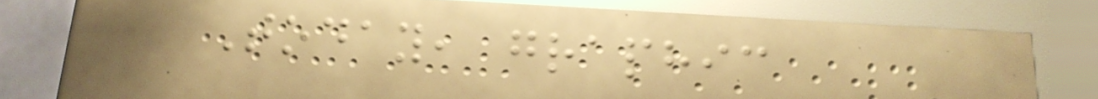Today, graphic
